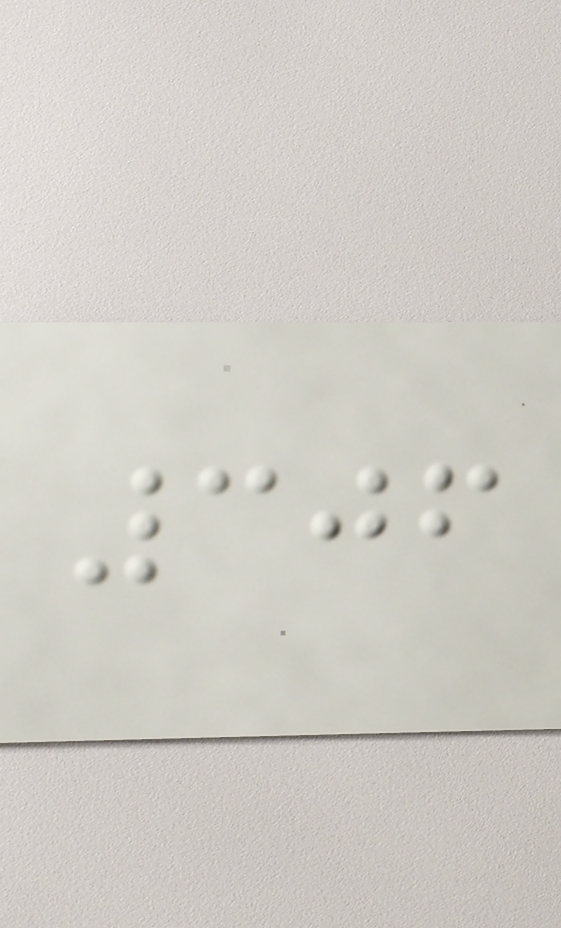306
